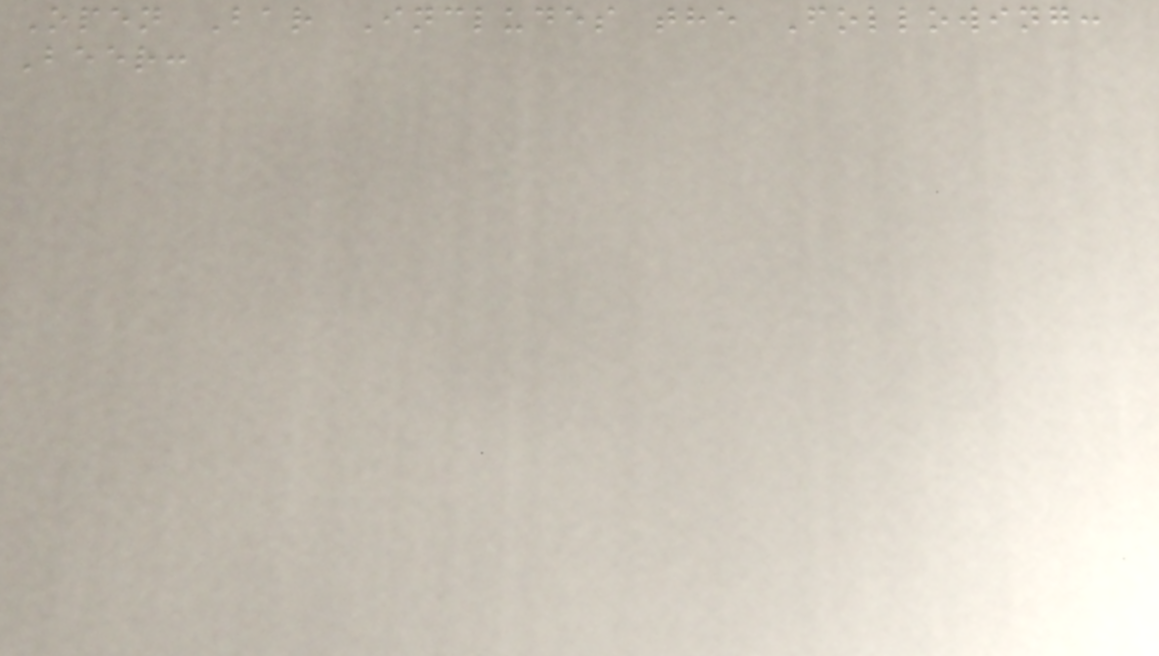Open Bar Includes the Following:
Beer:
